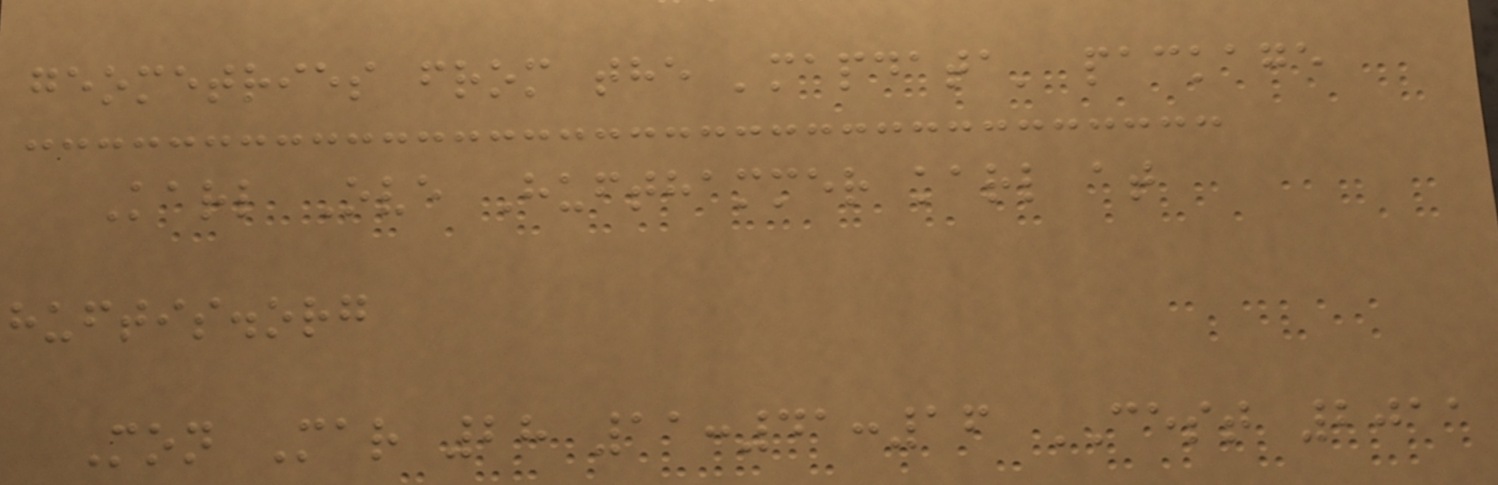geometries from the 'mapdata' package
Karl Ove Hufthammer karl at
huftis.org
Mon Mar 28 11:41:16 CEST 2011
